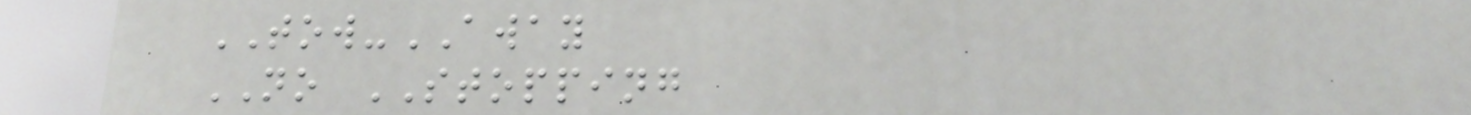TOW-AWAY
NO STOPPING
